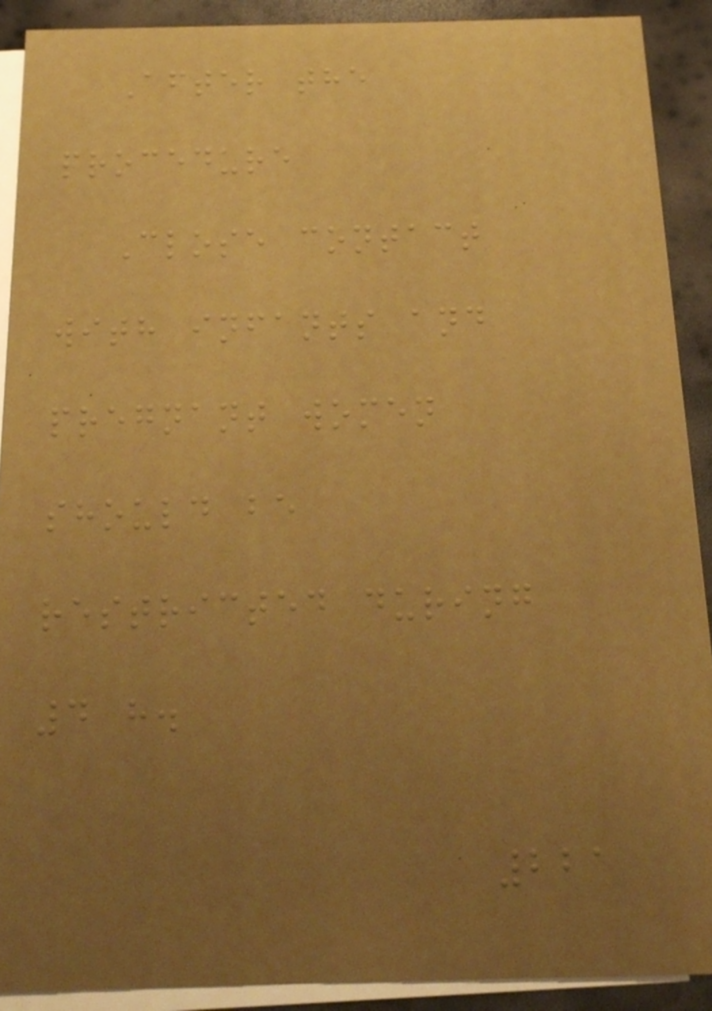After the
procedure
Close contact
with infants and
pregnant women
should be
restricted during
4 h.
221
